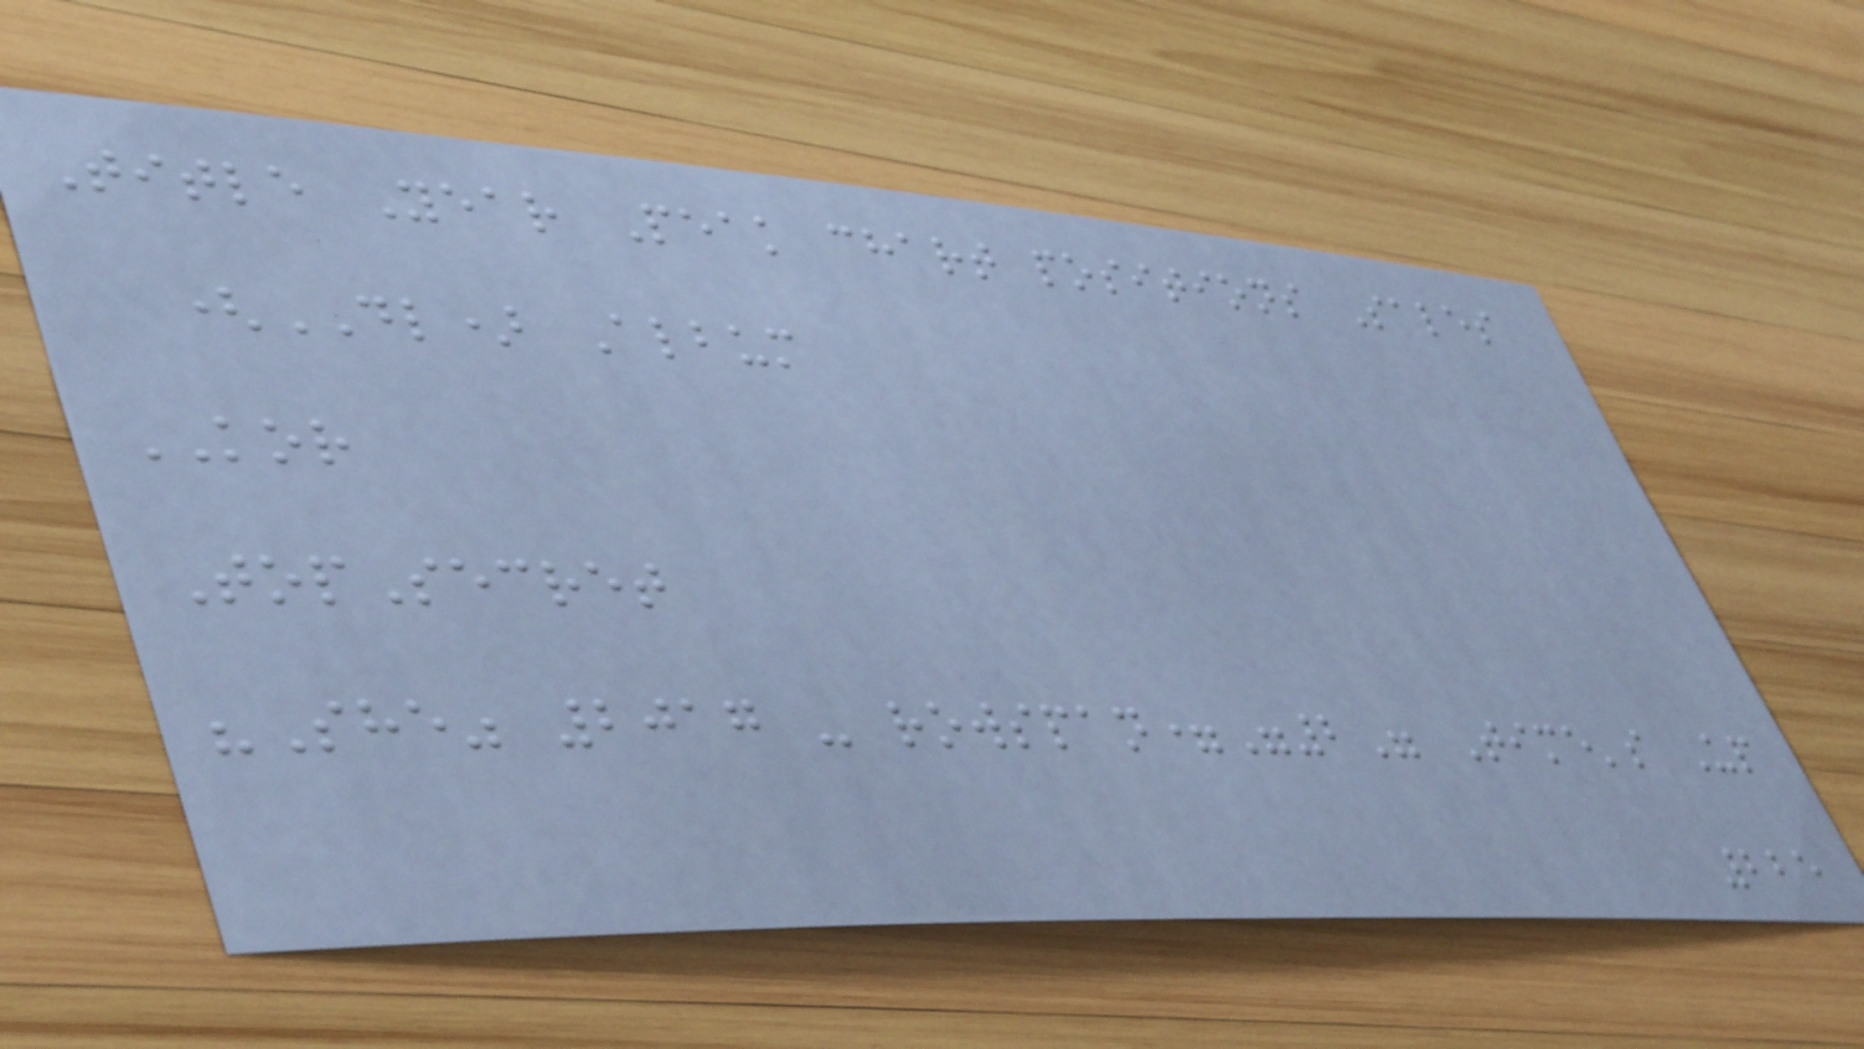Title Year Peak chart positions Sales
(DL) Album
KOR
TopSecret
"She" 2017 - rowspan="2" Time's Up
225
